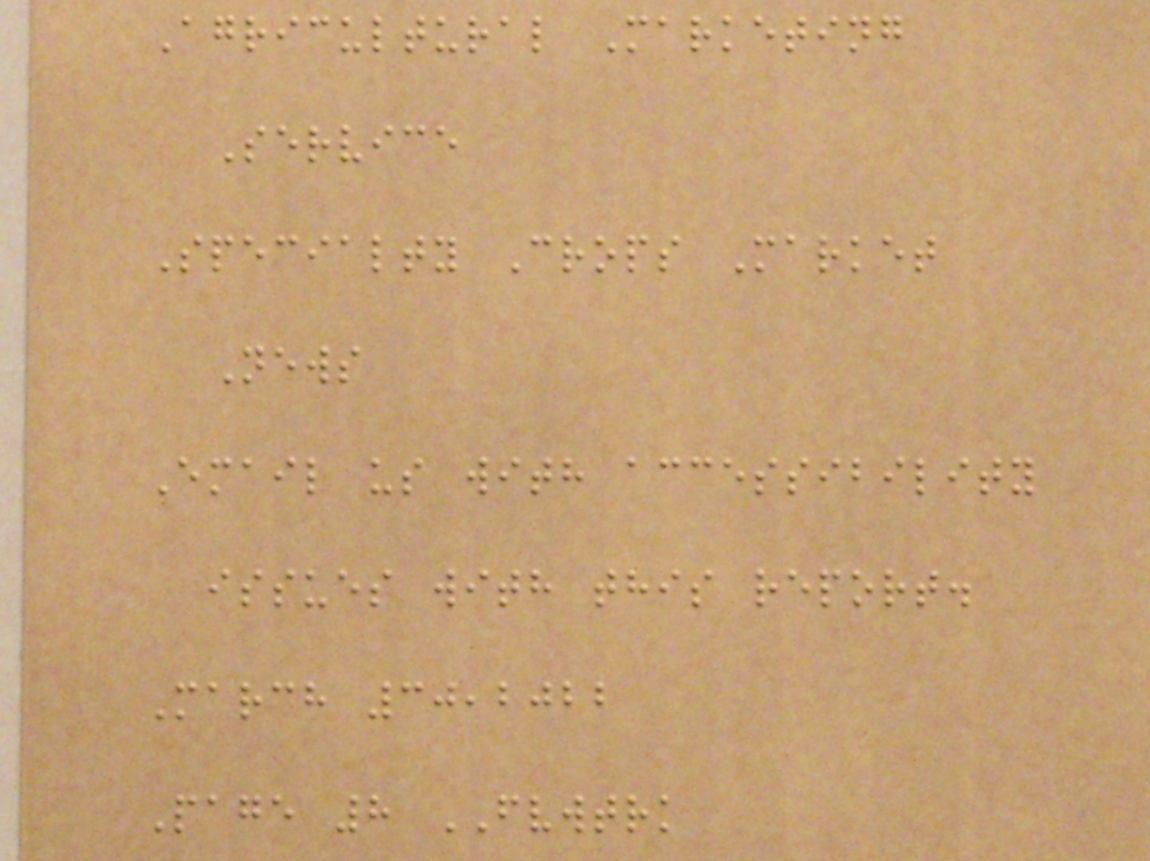Agricultural Marketing
Service
Specialty Crops Market
News
Email us with accessibility
issues with this report.
March 30,2022
Page 8 FVWTRK
